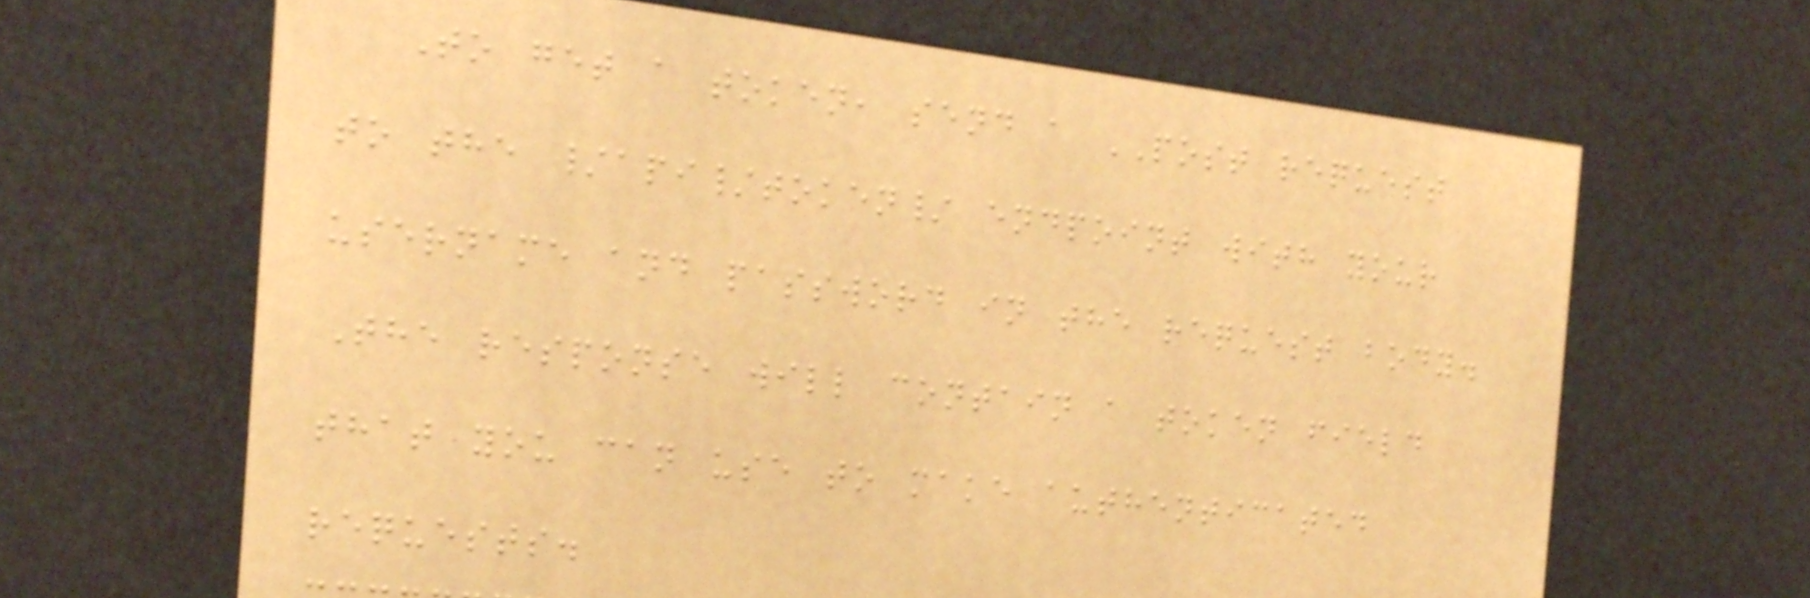To get a token, send a POST request
to the /api/token/ endpoint with your
username and password in the request body.
The response will contain a token field
that you can use to make authenticated
requests.
